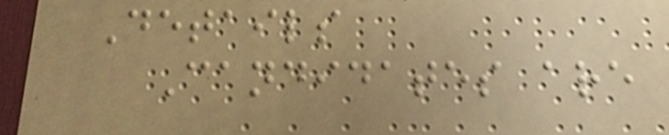Details
Candidates are
